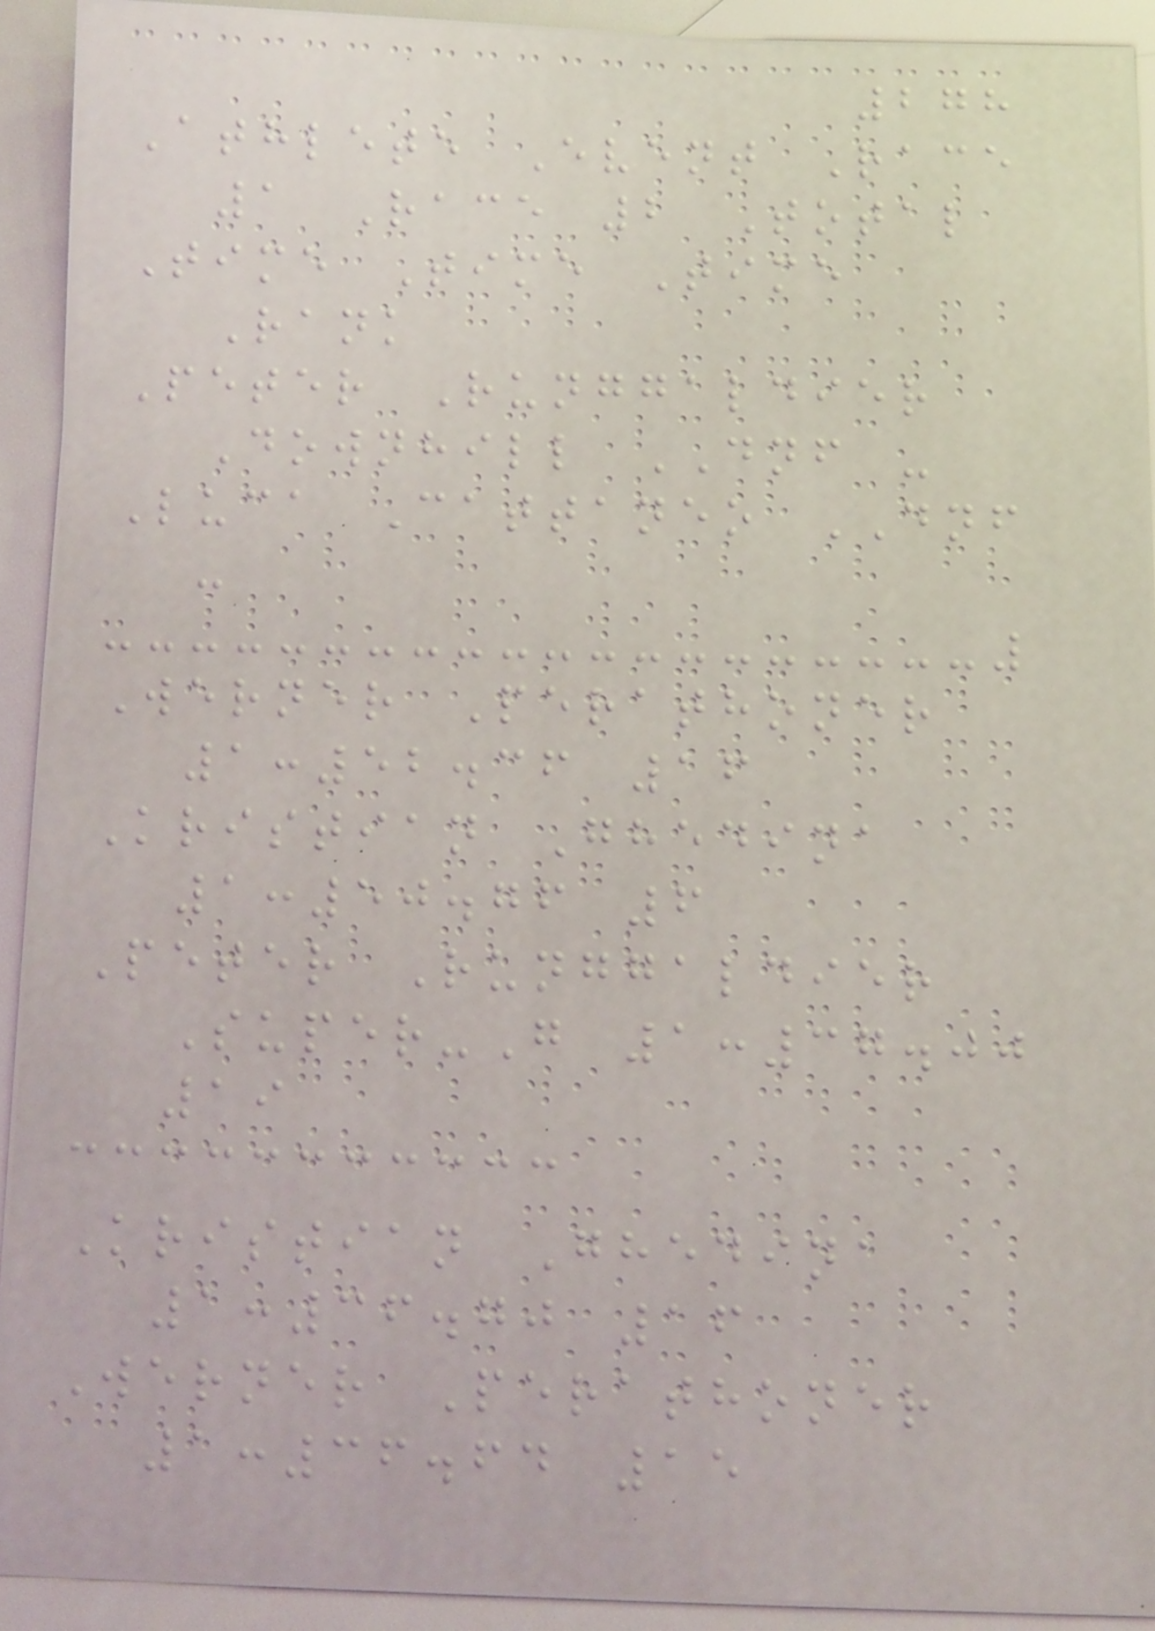278
Athlete Event Race
1 Race 2 Total
Time Time Time
Rank
Peter Runggaldier
Downhill DNF -
Luca Cattaneo DNF
-
Werner Perathoner
1:52.36 16
Kristian Ghedina
1:50.76 6
Peter Runggaldier
Super-G 1:37.00
19
Kristian Ghedina
1:36.70 16
Werner Perathoner
1:36.64 15
